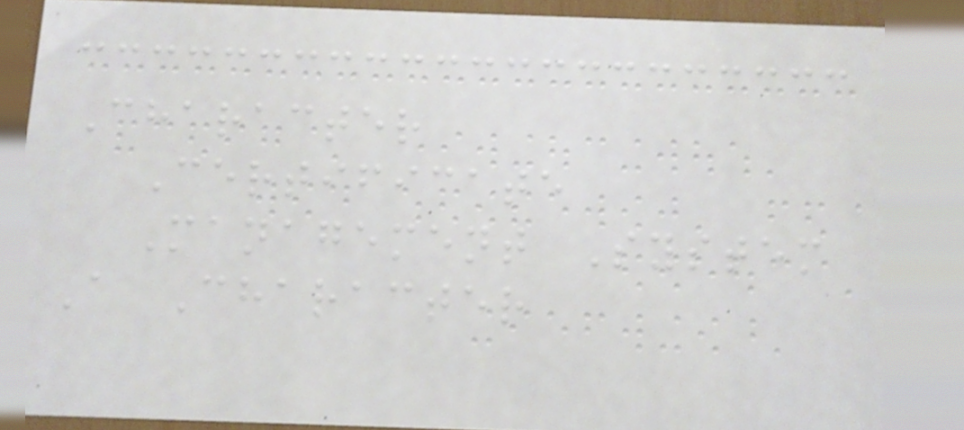Character
Certificate
Management System
A Character
